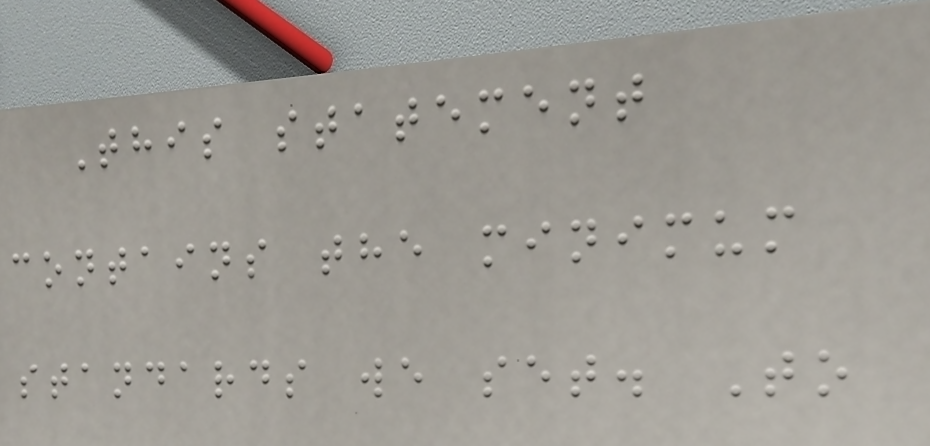This statement
contains the minimum
standards we set. To
